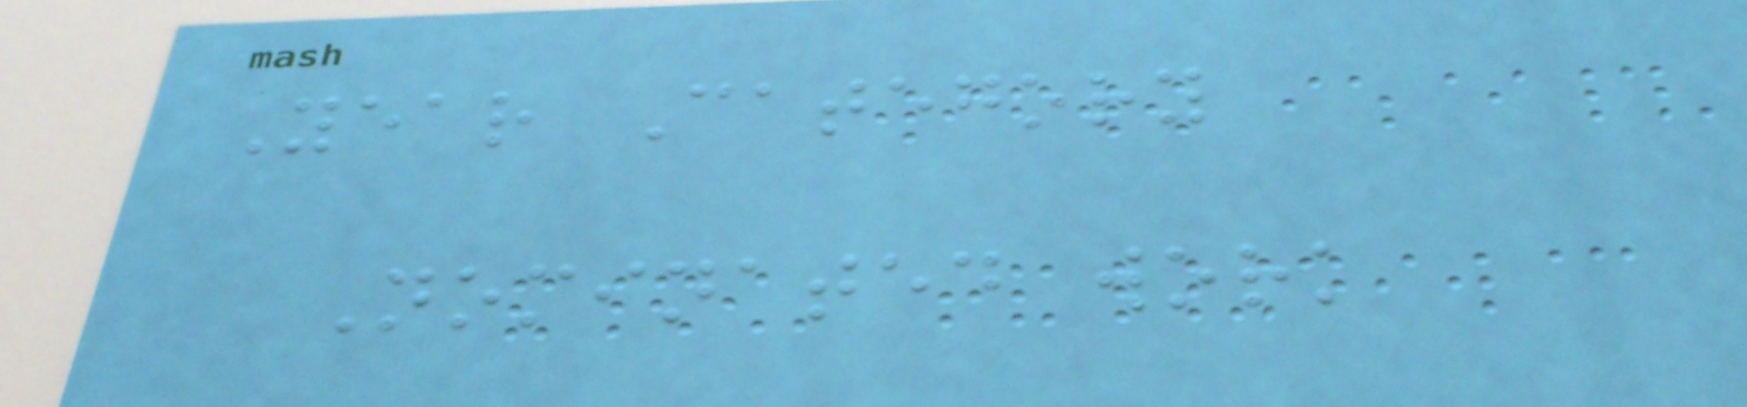Year Category
Nominated work
